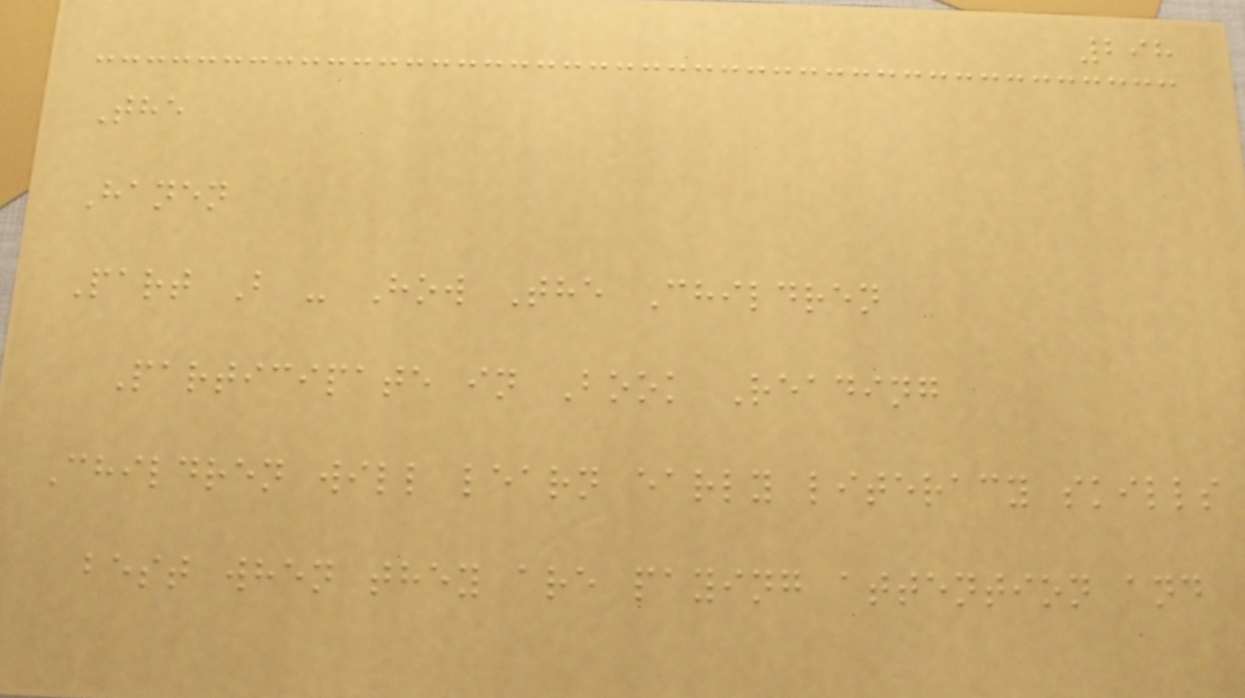298
The
Hanen
Part B - How The Children
Participate in Book Reading
Children will learn early literacy skills
best when they are paying attention and
